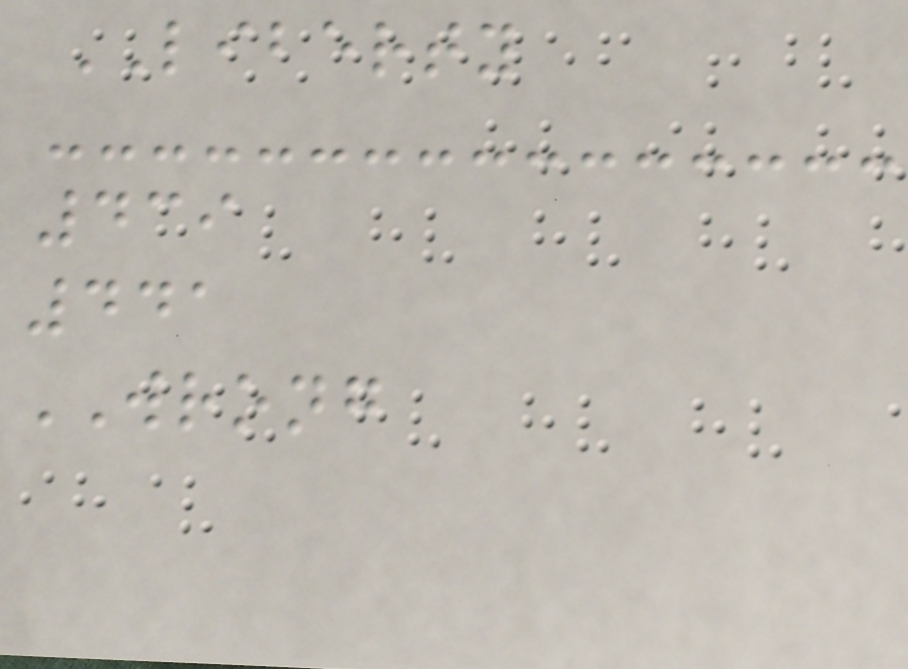LIBERTY
439
441
WRONG
